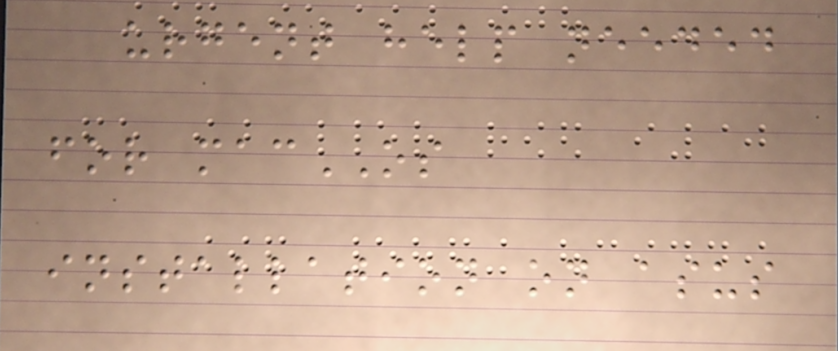urgent help needed
for macOS
installation on asus
